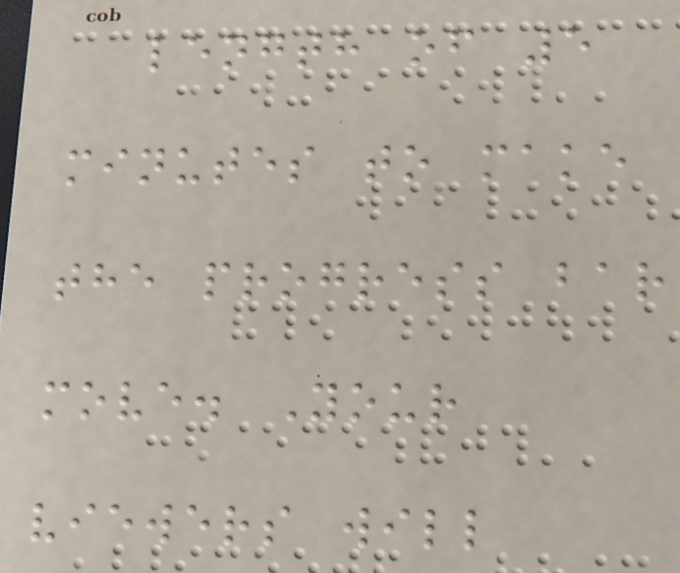length of 5
minutes to make
the progress bar
move. Your
viewers will
